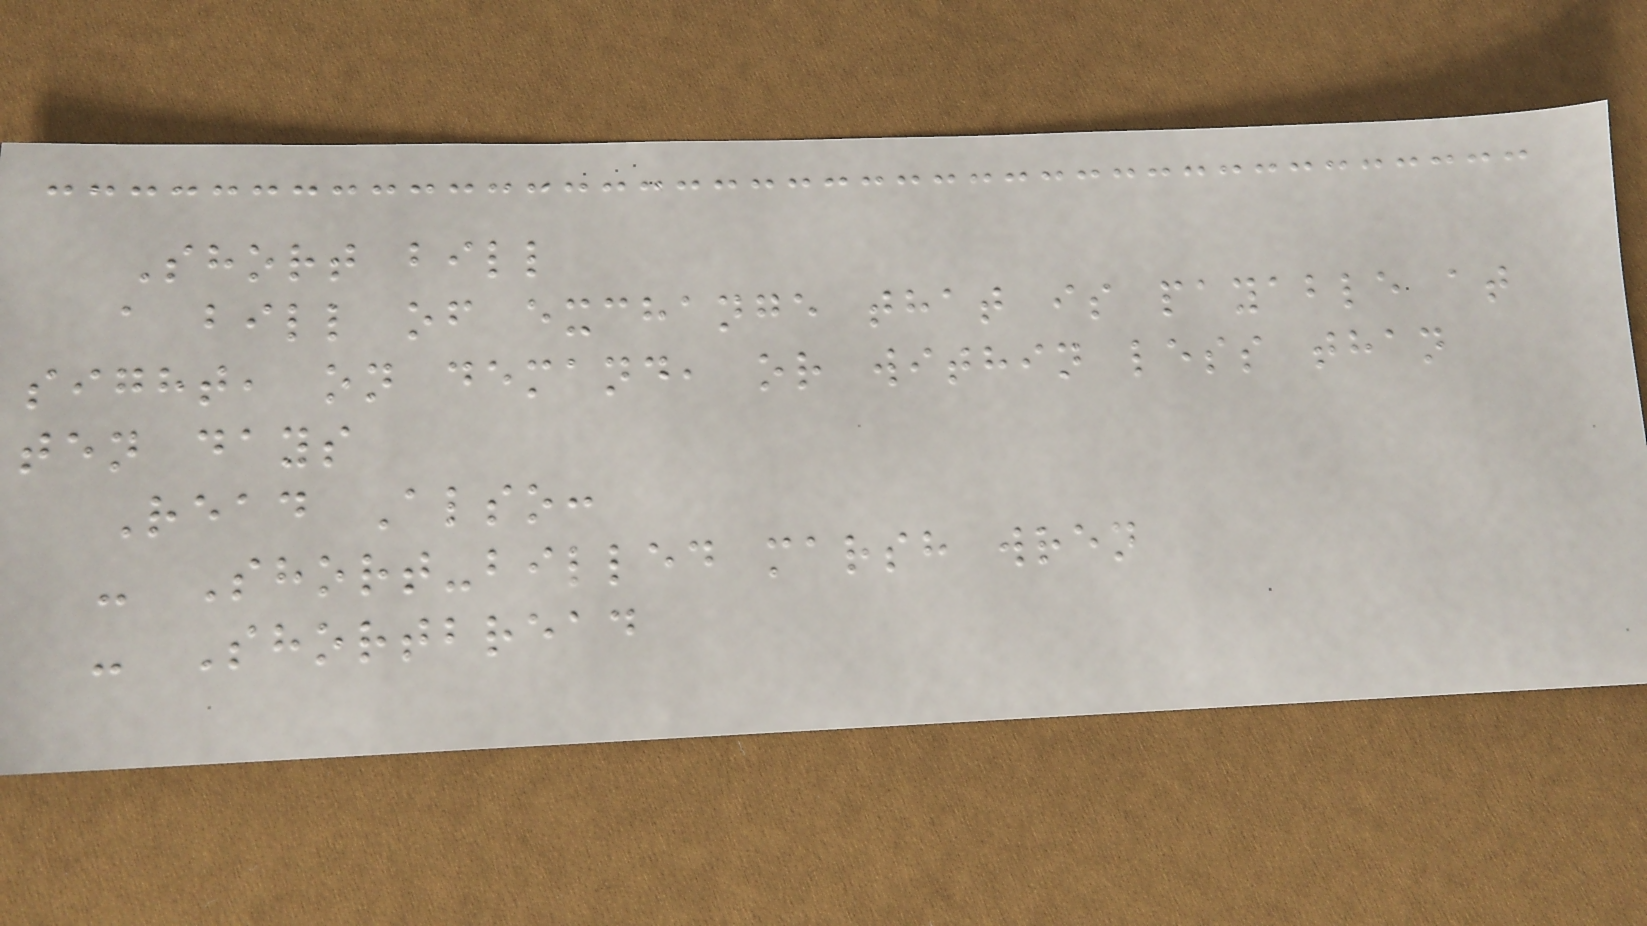Short bill
a bill of exchange that is payable at
sight, on demand, or within less than
ten days
Read Also:
- Short-billed marsh wren
- Shortbread
